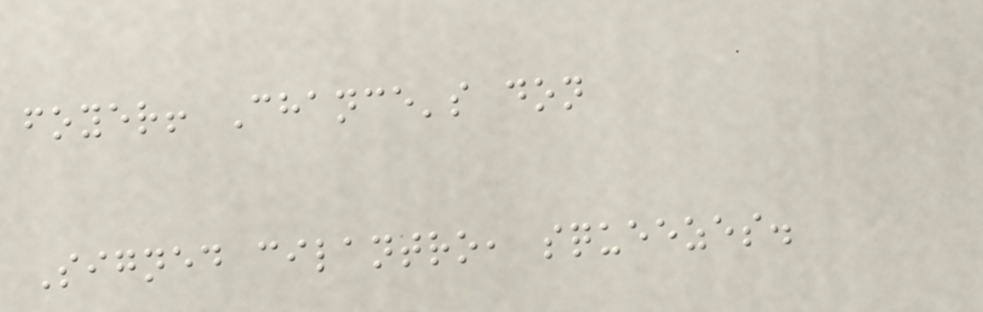foyer! Chance's don
Signed cilantro, squeezes.
